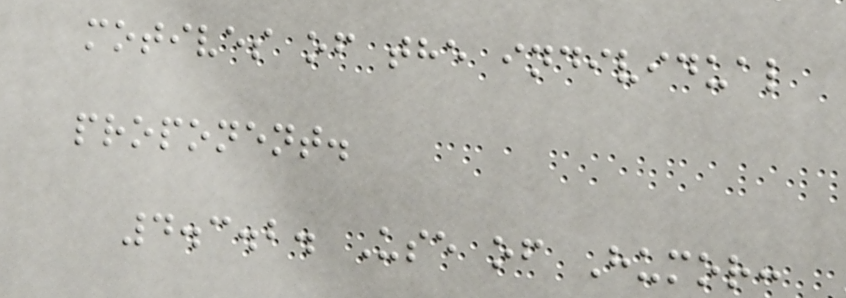motives of the individual
proponent.
4.3.2. Use of Humor:
